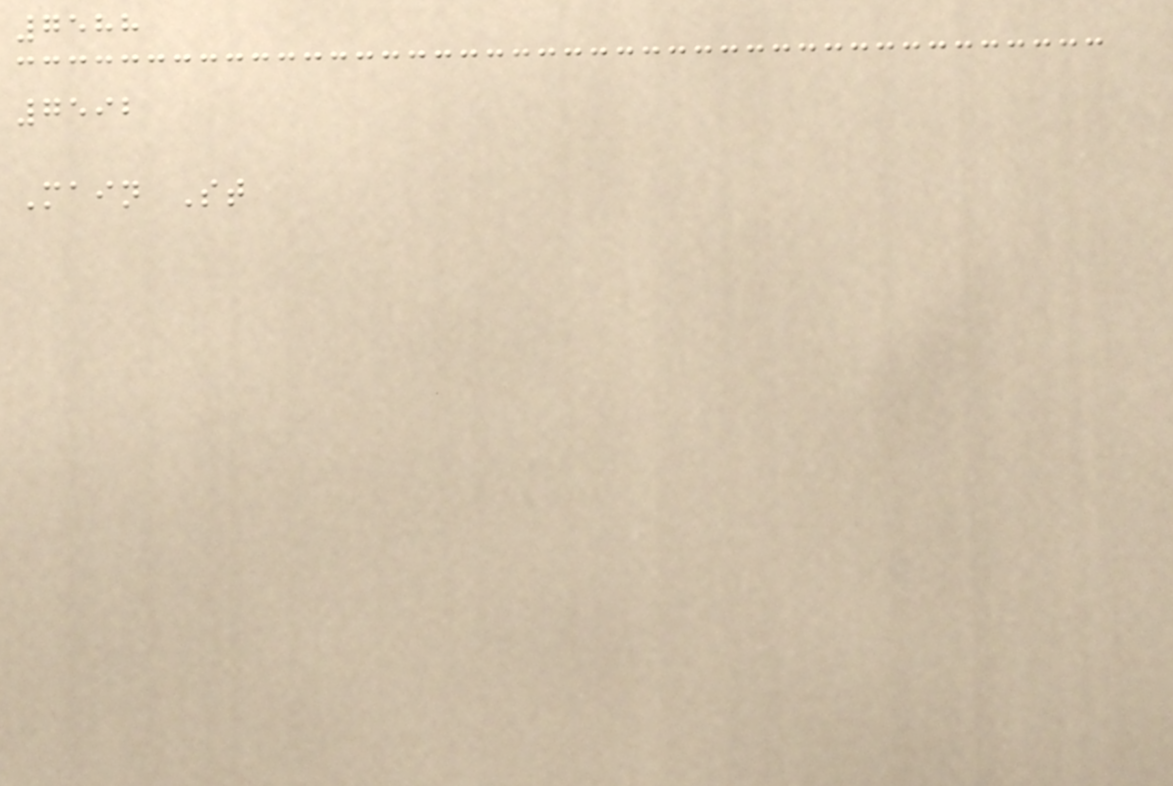7588
7592
Main St
